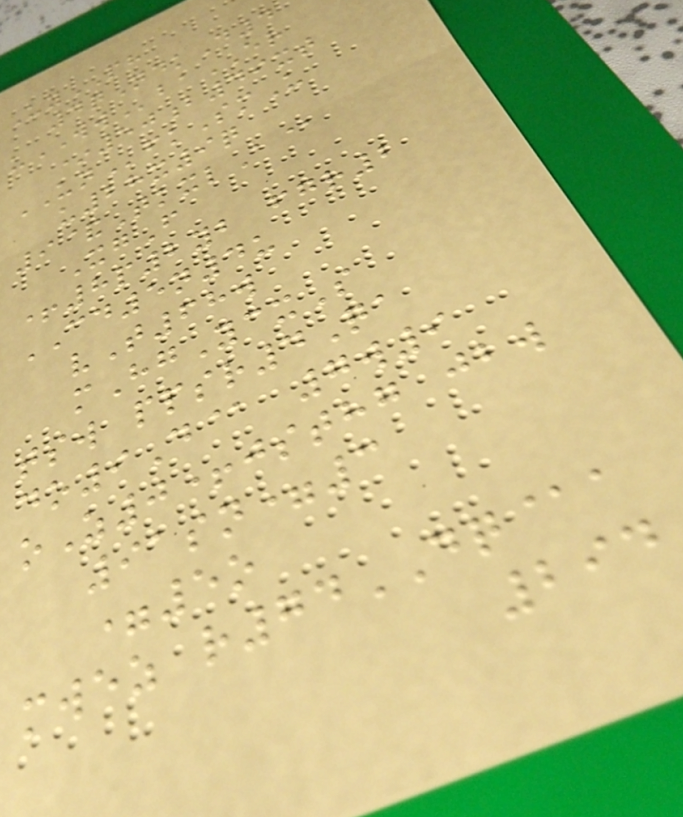UyPH
4qNdkD4
uWWbaER
*50b49xt
UNfkSmU
u28x9q
9&TkxlA@
XgF
+8p2yb fgr2
CD5n4u
vT68w
mHgYcxS
tsw ppsr4Qa
do9D@ 7w9
oZ0+jsthg jbw
91sn=3
=5o
mwez r74DQ@a
294
